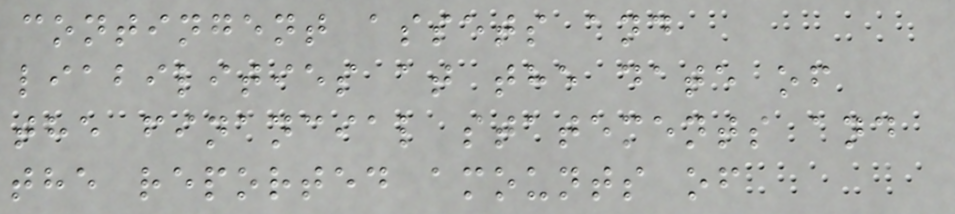contingent assets and
liabilities at the date of
the financial statements and
the reported amounts of
